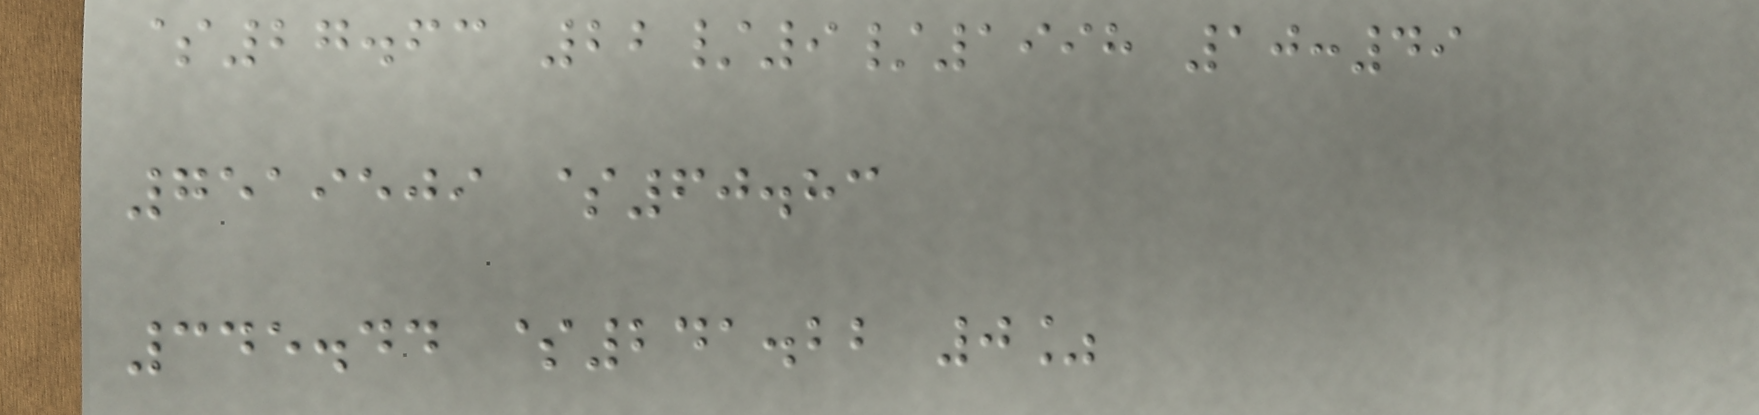$27.63 22/9/1998 10:49
7519509 $60.83
345.44 $241.22 0%
